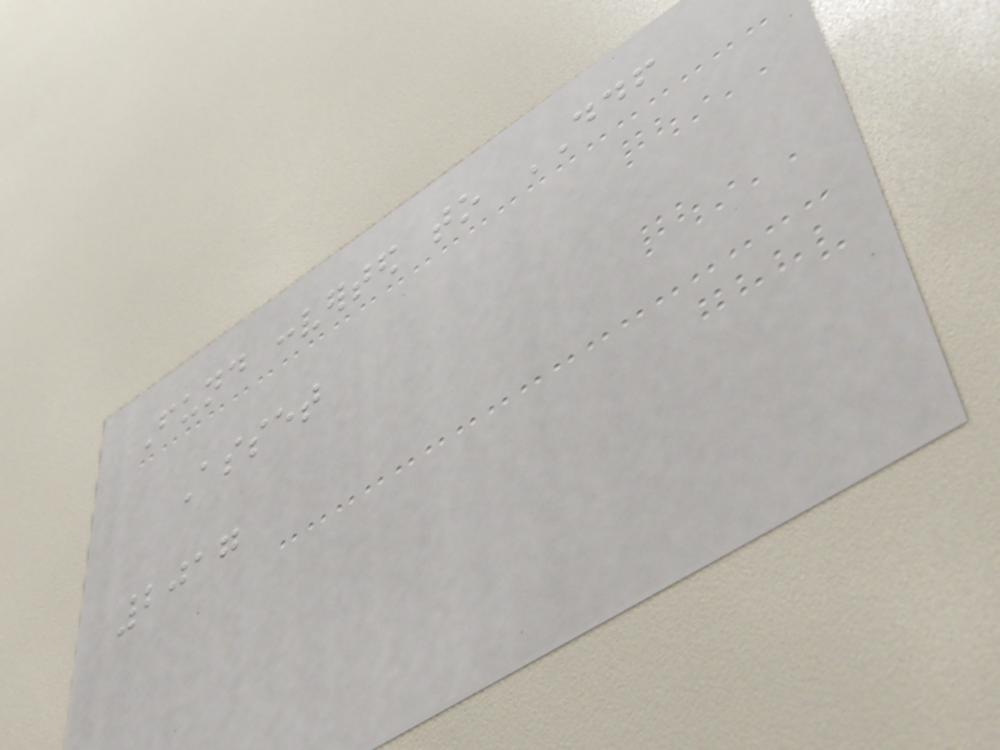Fund converted to DDF
Asset
2017
